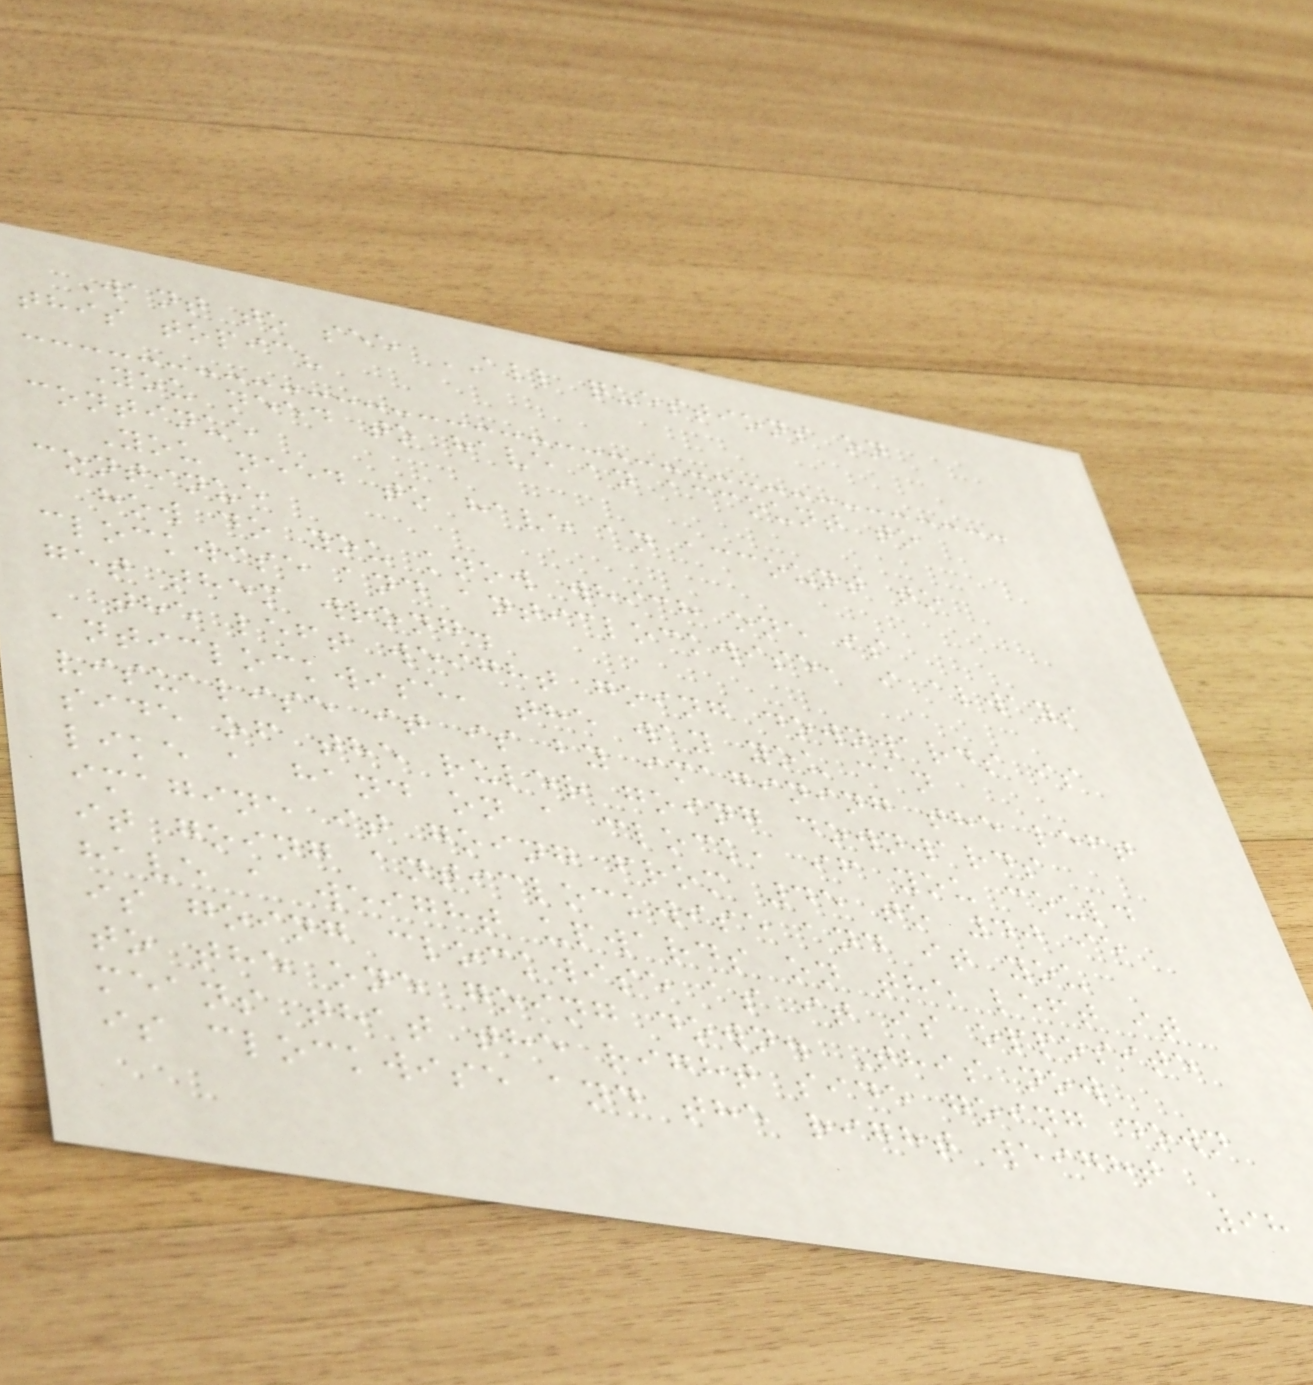Want to see ALL questions on
this topic?
You need to have an account to
continue
You need to have an account to
continue
how do you know which one is
clockwise and anticlockwise, i always
get them wrong.
the left weight going downwards is
anticlockwise, the way you can
visualise it is by imagining the left
side of the ruler going downwards
like a hand on a clock, if you could
imagine it going from 45 to 40 ie
it going anticlockwise and it you
have a weight upwards on the left it
is going clockwise as it is opposite
to the one going down. This now
means that the right side going down
is clockwise and the right weight
98
